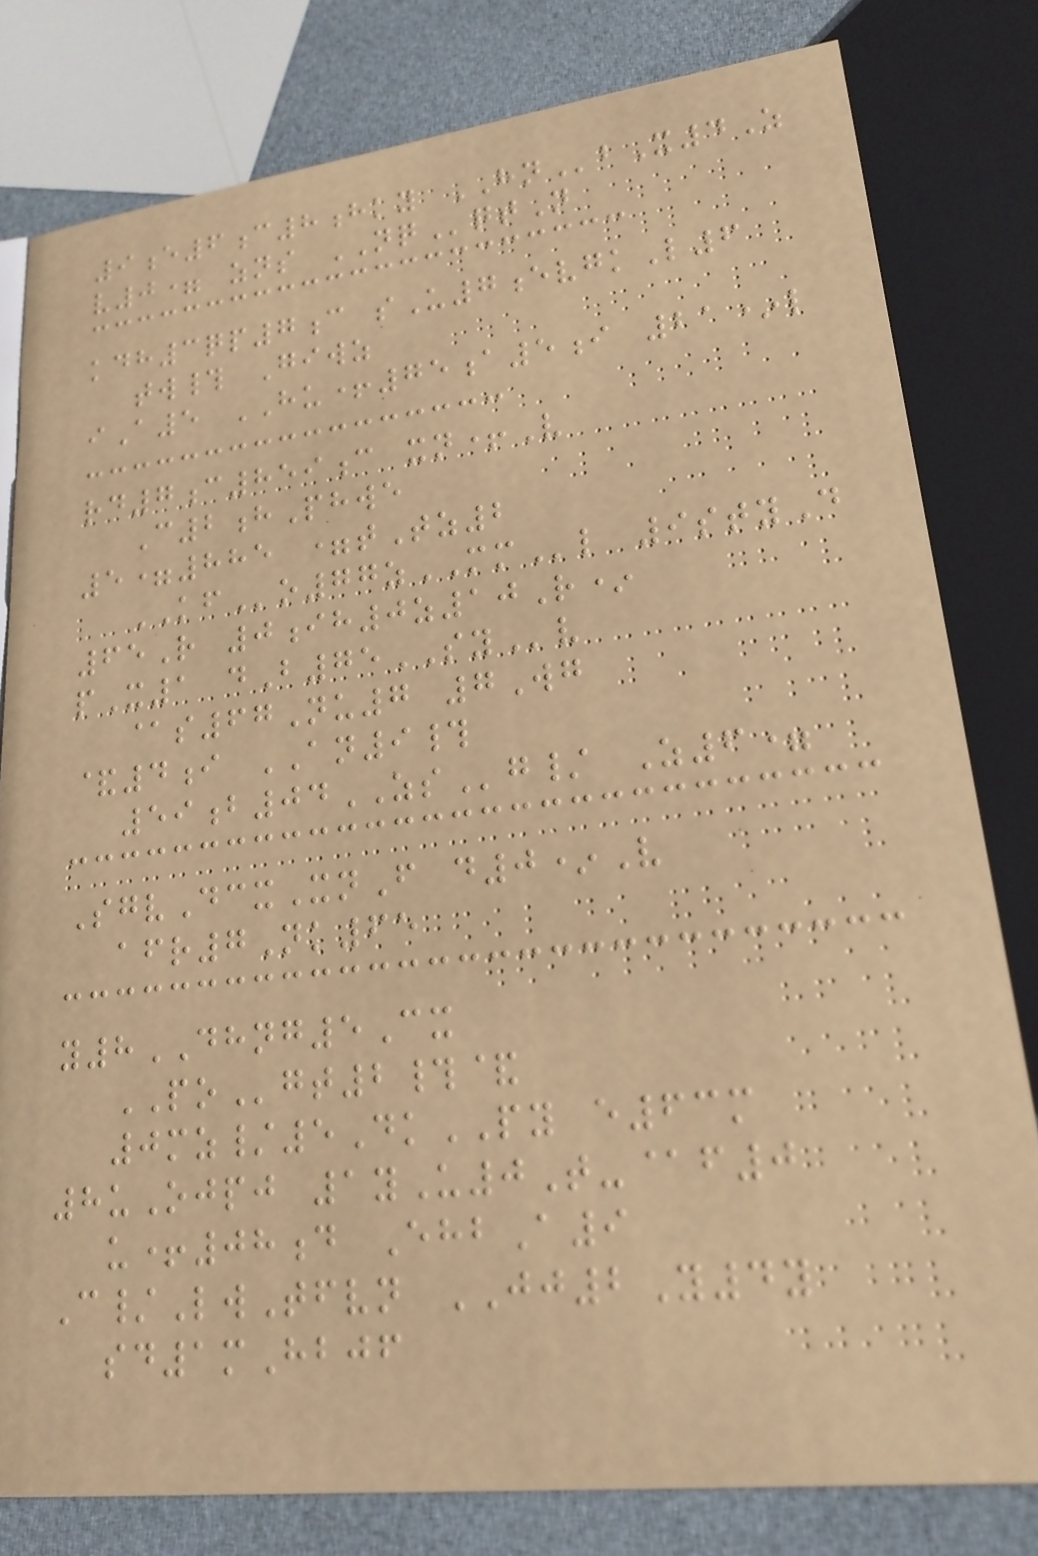9e6c8hky HNbX4Z
v0= zns NQqtN
kdh3qp7c sU7evgkL6
tw# Giwz
iA5 HU+75a5i 21*l
rd7c859c xn+V
C2hPhwe
5=885 =tTz2
KFo77zMMl 9styD
65R 0ih0z10R*
pX1 dB75SYv
@s67Nu7 7Wg
&4i AN9#
59b04ZSg/ Z6=
SgvDcxXnF d0*V
afr7Nk65
y8DHNG5Cx
POgt2#&
0mz/5DkPY e63m
8uOjpj 1yU0T-@f0
u+08d EhbA9
C/LwTfvn JJ2Y4y
sd1mHbjf
